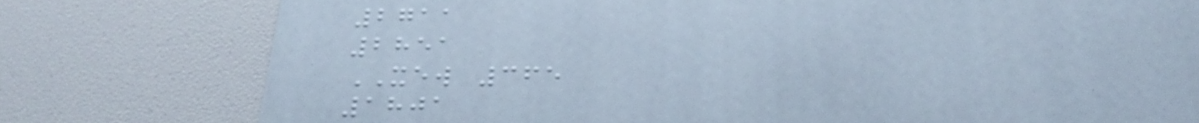2711
2851
XEW 365
1801
